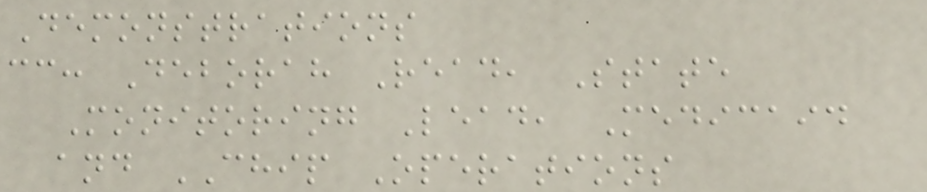Demonstrations
cc: Deborah Read, State
Monitoring Lead, Medicaid
and CHIP Operations
